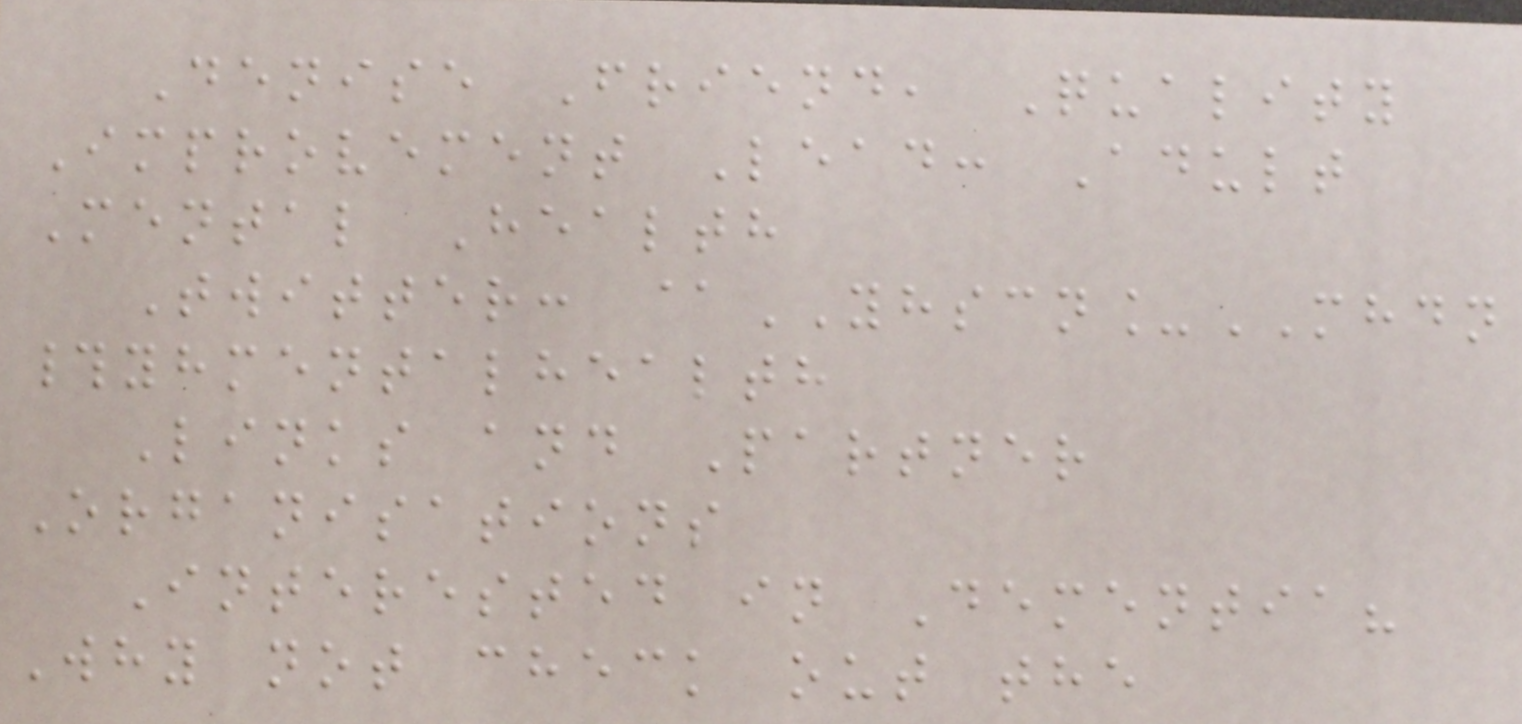Denise Friend, Quality
Improvement Lead: Adult
Mental Health
Twitter: @YHSCN_MHDN
#yhmentalhealth
Links and Partner
Organisations
Interested in Dementia?
Why not check out the
